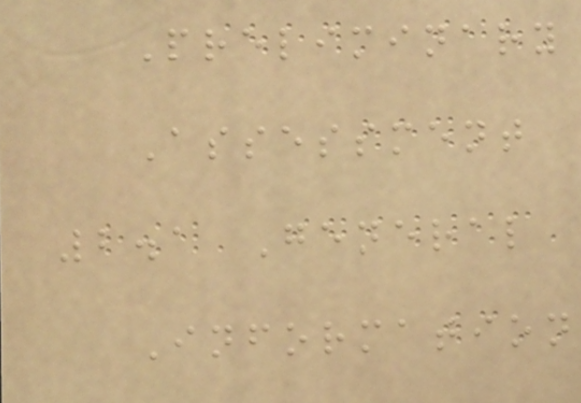Preliminary
Assessment
2.1 General
Information
